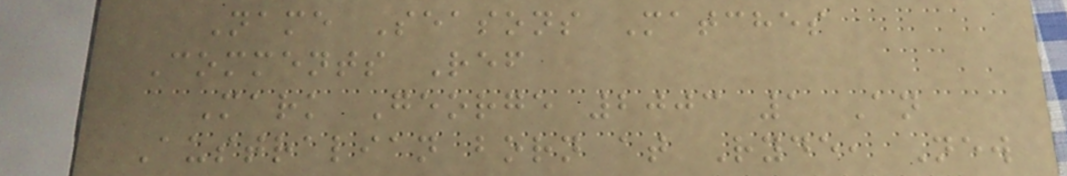Name Seasons Matches
Comments Ref
Mark George 2003 1 An
Australian born at Ryde, New
